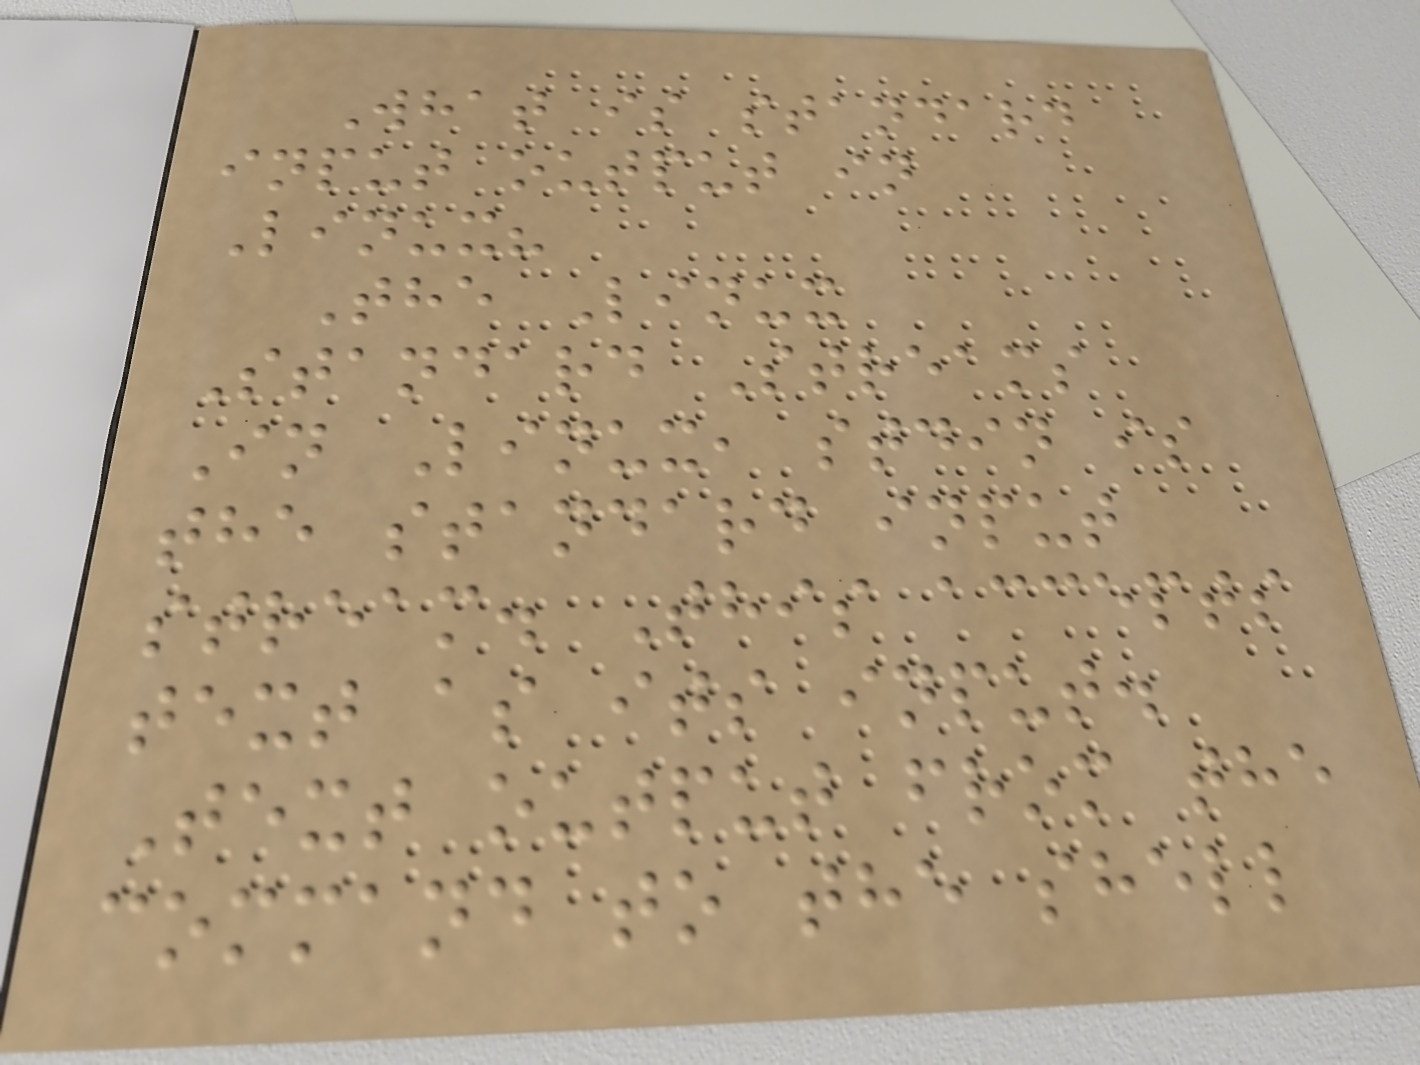What is standard
input output in
Linux?
The Linux
Standard Streams
In Linux, stdin is
the standard input
stream. This accepts
text as its input.
Text output from the
command to the shell
